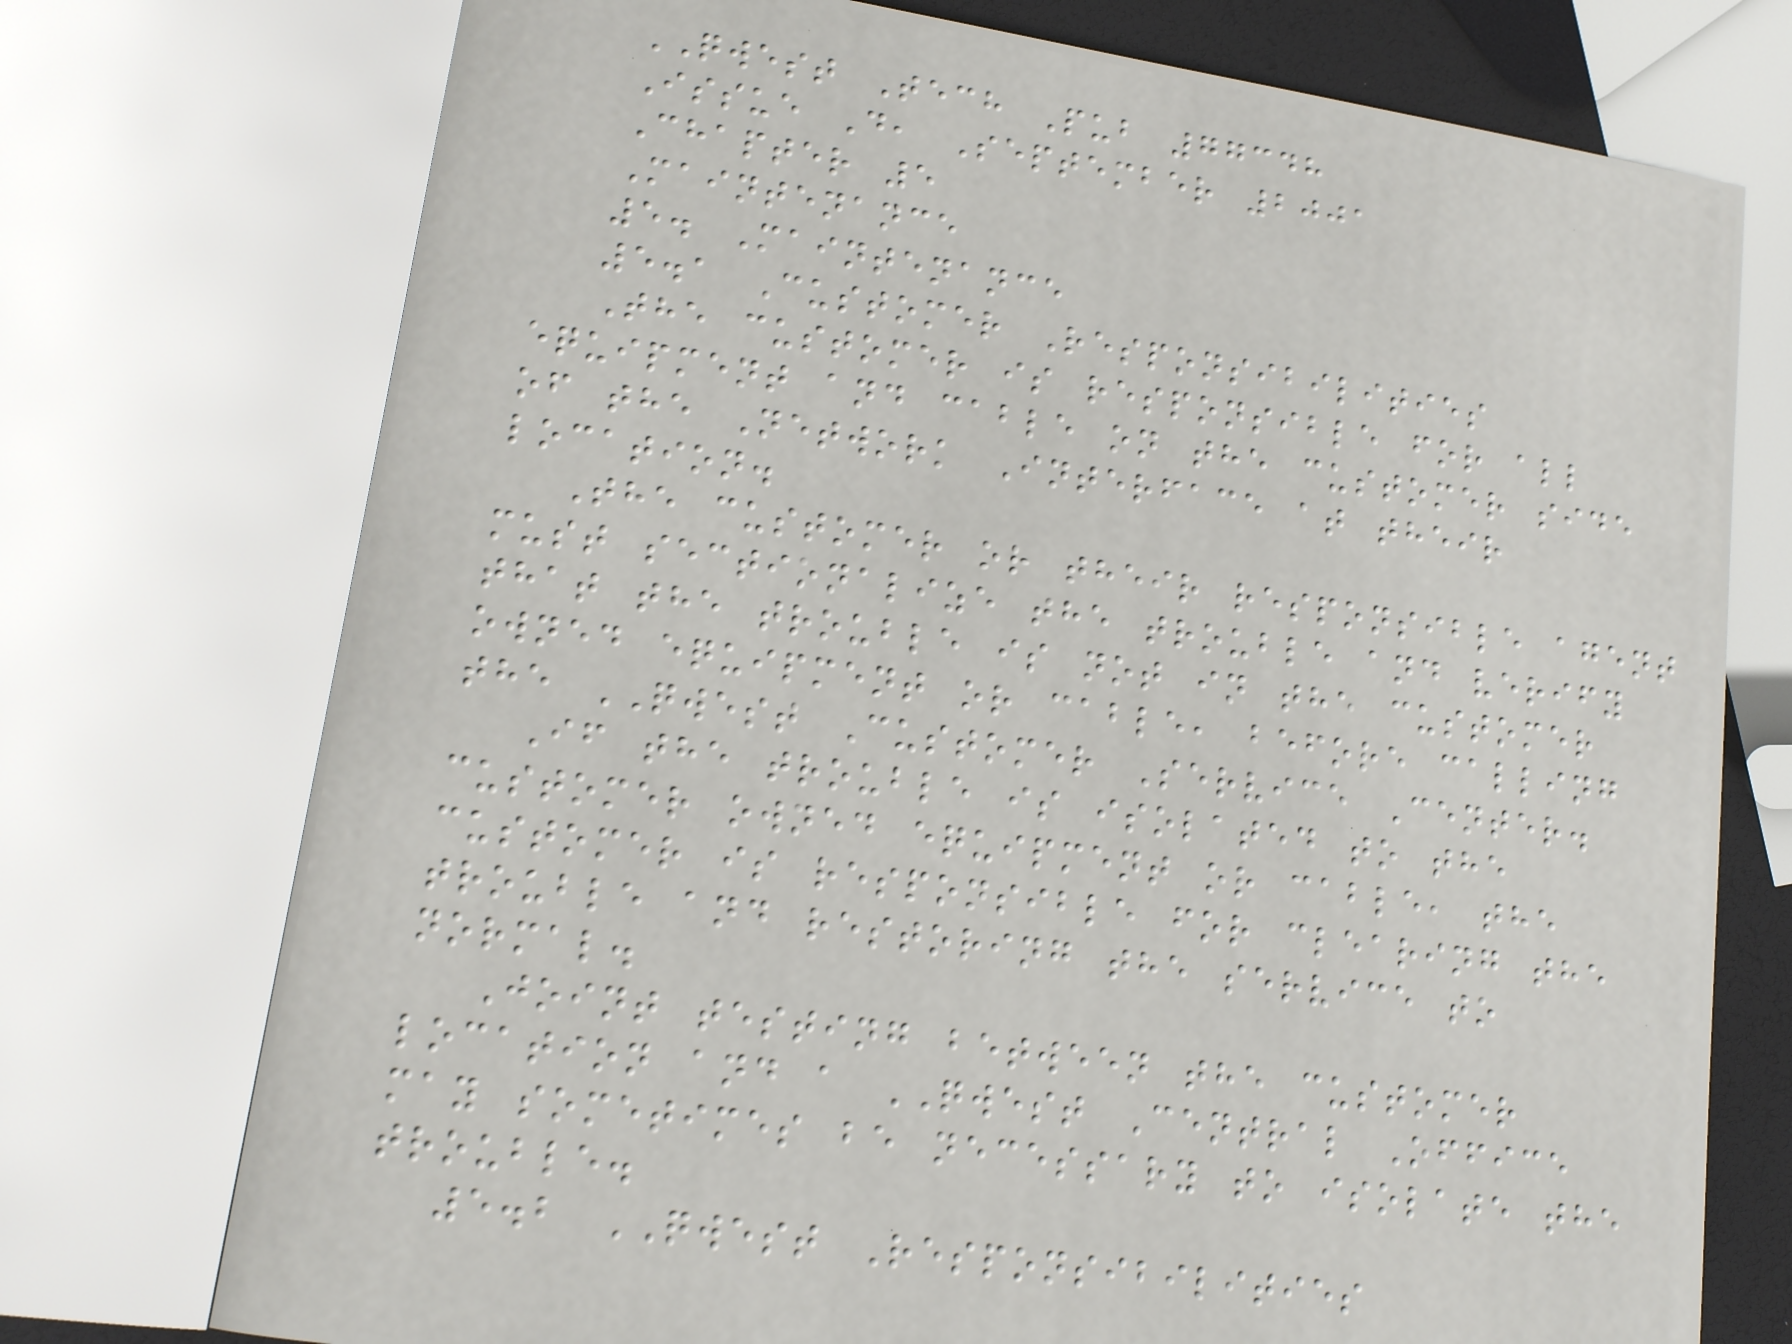QWEST Tech Pub 77348
Issue D, September 2001
Chapter 5
Maintenance
5. Maintenance
5.1 Customer Responsibilities
The customer is responsible for all
equipment and cable on the customer side
of the Network Interface at their
location.
The customer or their responsible agent
must sectionalize the trouble and verify
that the trouble is not in the customer
owned equipment or cable, before calling
the QWEST Customer Service Center.
If the trouble is isolated to the
customer owned equipment or cable, the
customer is responsible for clearing the
trouble and restoring the service to
normal.
Joint testing between the customer
location and a QWEST Central Office
may sometimes be necessary to isolate the
trouble.
5.2 QWEST Responsibilities
